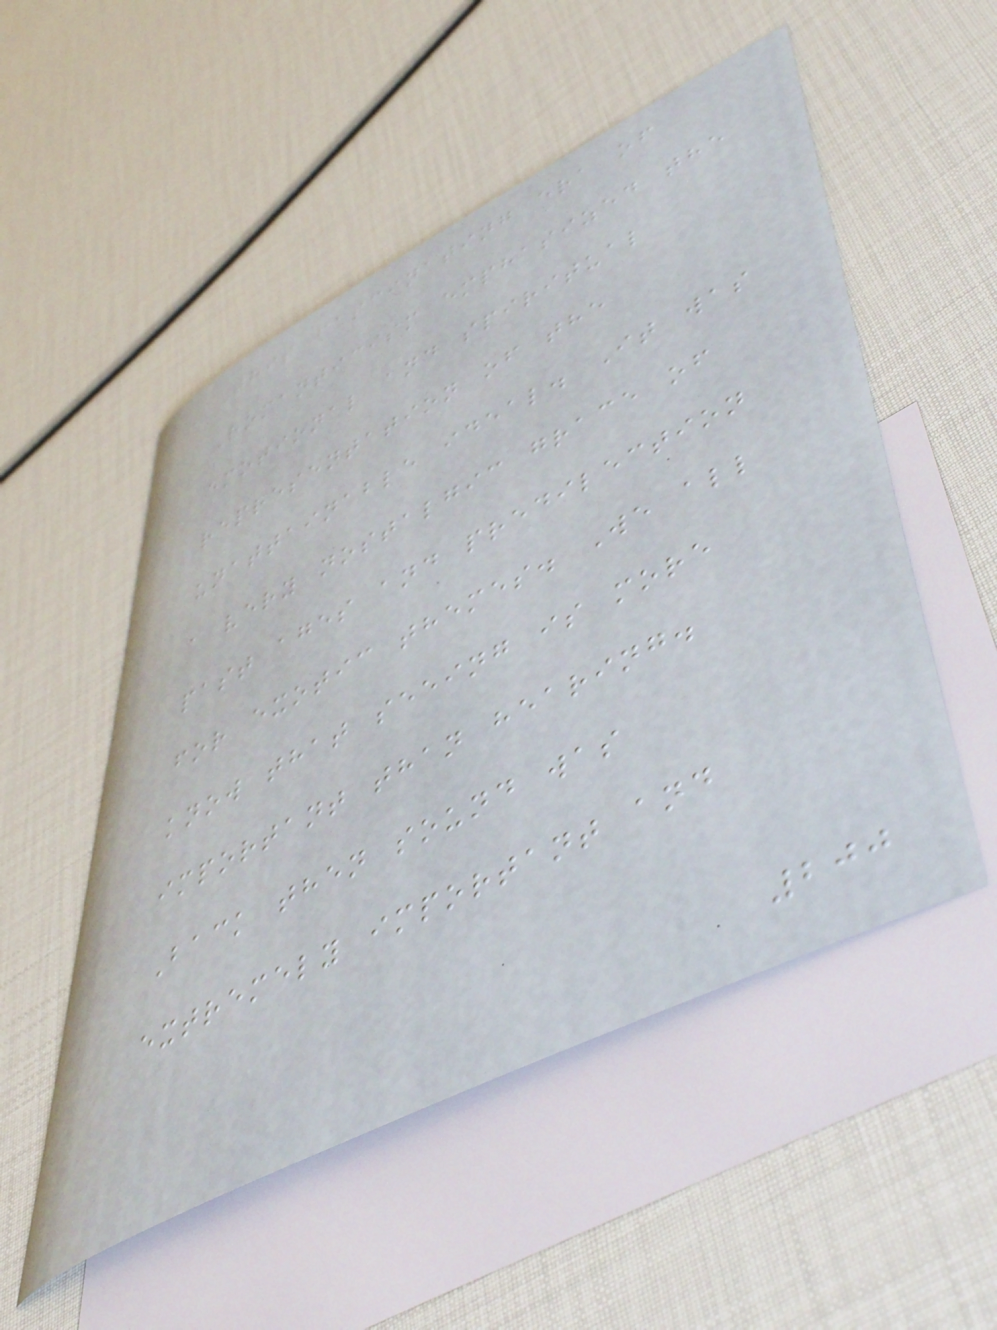- This fascinating era of
Romanticism emphasized the
emotional and spiritual
representation of the
unattainable ideal. It was
a very nostalgic grace of
past ages and predilection
for exotic themes. We all
know that seeing is more
important than hearing.
Back then sound was
extremely important and
200
